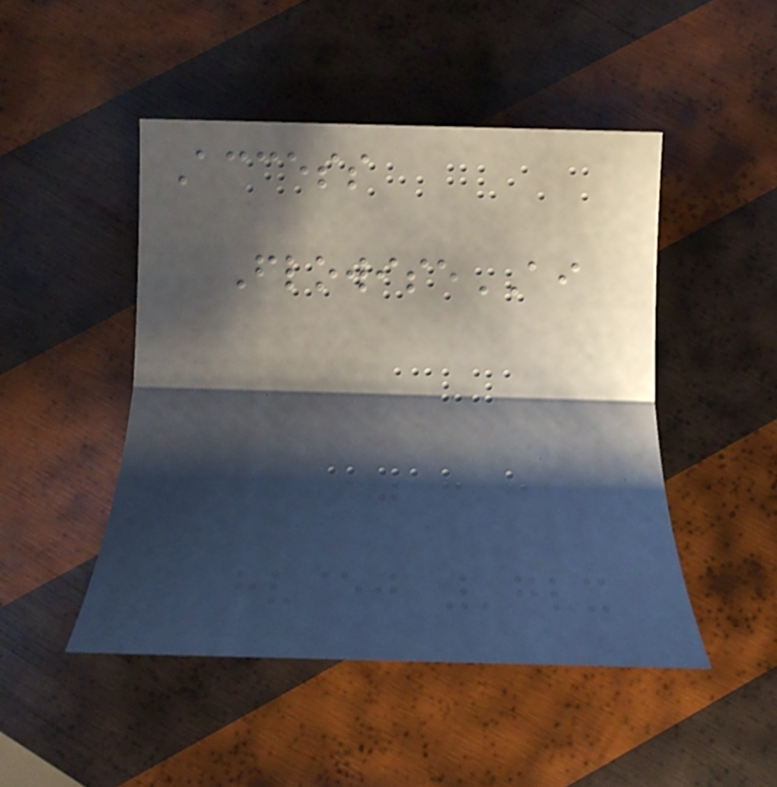Access
FlowiseAI
